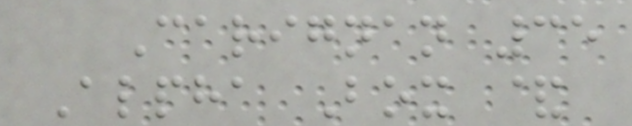Carignan 35
Alpha Box &
